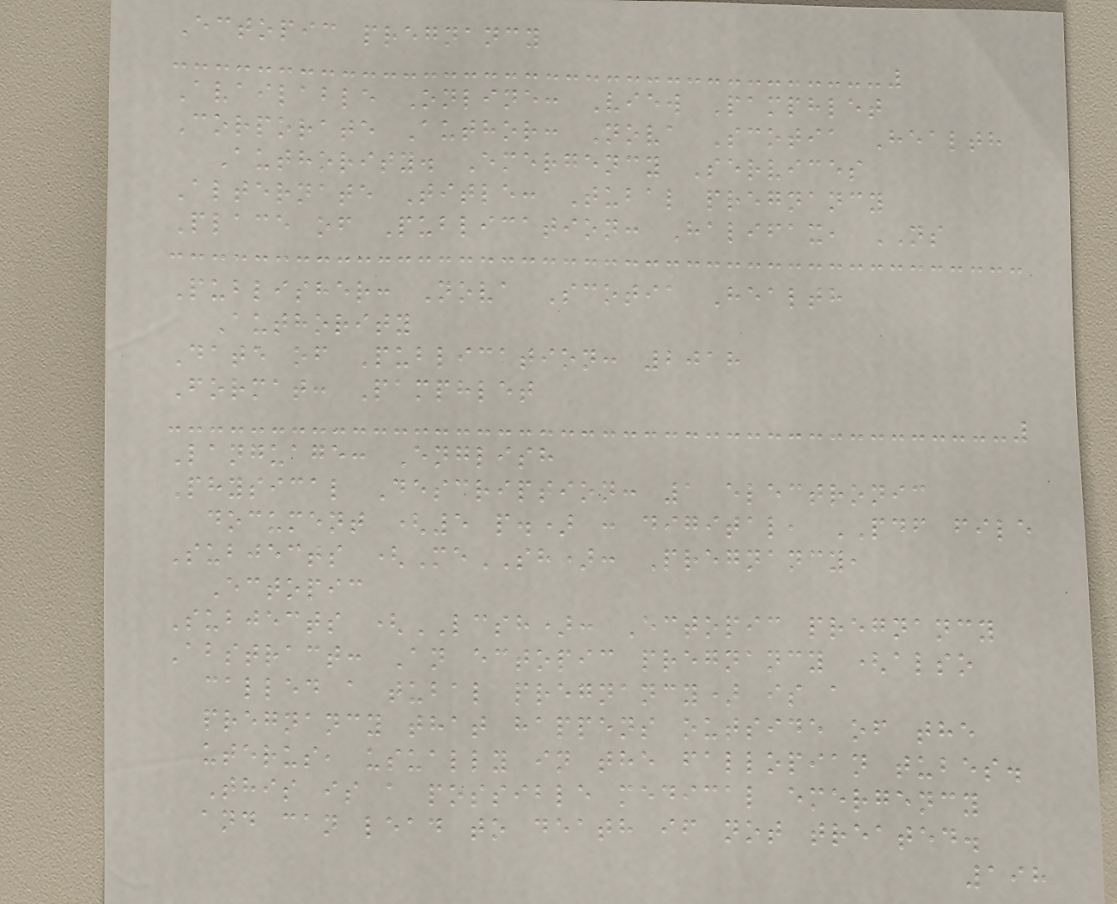Ectopic pregnancy
Available Online: View Pamphlet
Corporate Author: Nova Scotia Health
Authority. Emergency Services
Alternate Title: Tubal pregnancy
Place of Publication: Halifax, NS
Publisher: Nova Scotia Health
Authority
Date of Publication: 2018
Format: Pamphlet
Language: English
Physical Description: 1 electronic
document (5 p.) : digital, PDF file
Subjects (MeSH): Pregnancy,
Ectopic
Subjects (LCSH): Ectopic pregnancy
Abstract: An ectopic pregnancy (also
called a tubal pregnancy) is a
pregnancy that happens outside of the
uterus, usually in the fallopian tubes.
This is a possible medical emergency
and can lead to death if not treated.
198
